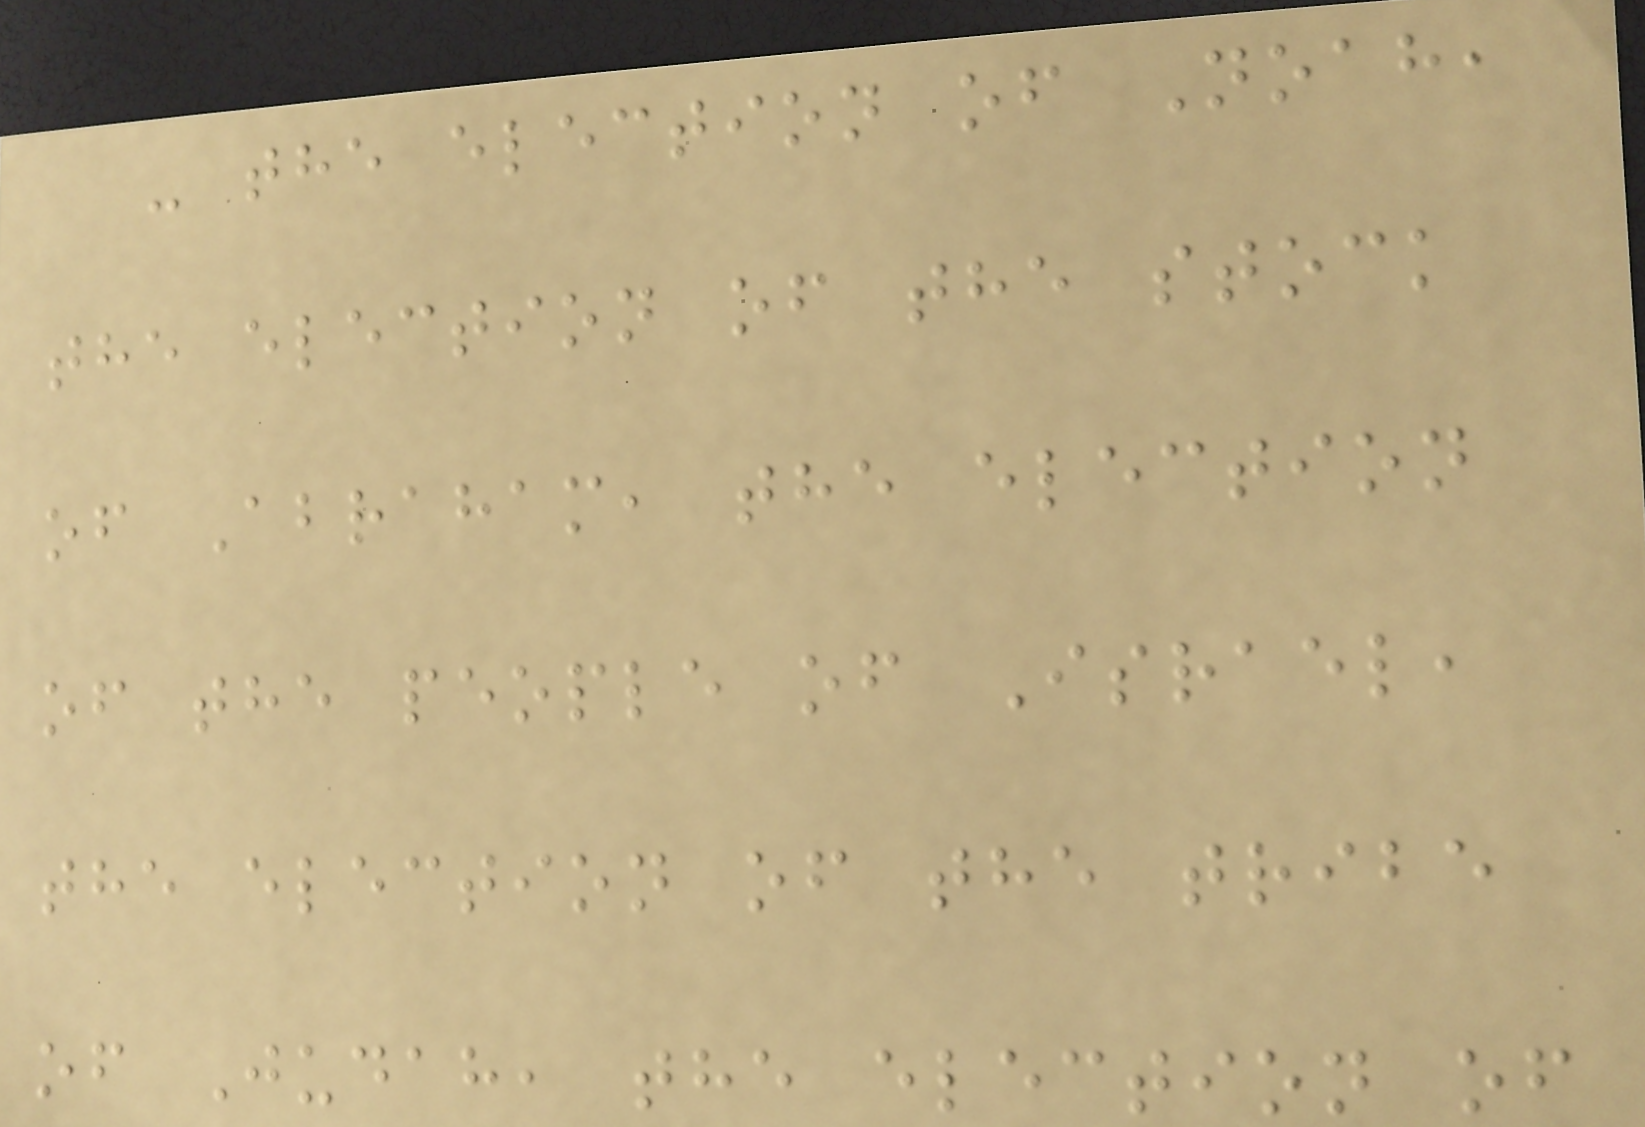- the election of Noah,
the election of the stock
of Abraham, the election
of the people of Israel,
the election of the tribe
of Judah, the election of
